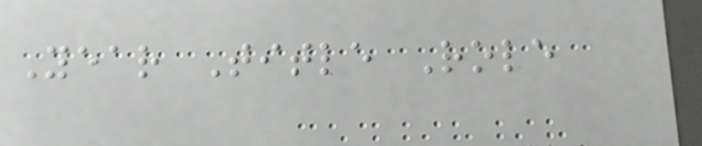Year Title Role
